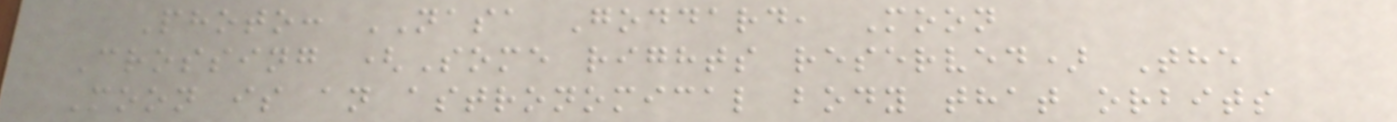Photo: NASA Goddard, Moon
Crossing (Some rights reserved) The
Moon is an astronomical body that orbits
